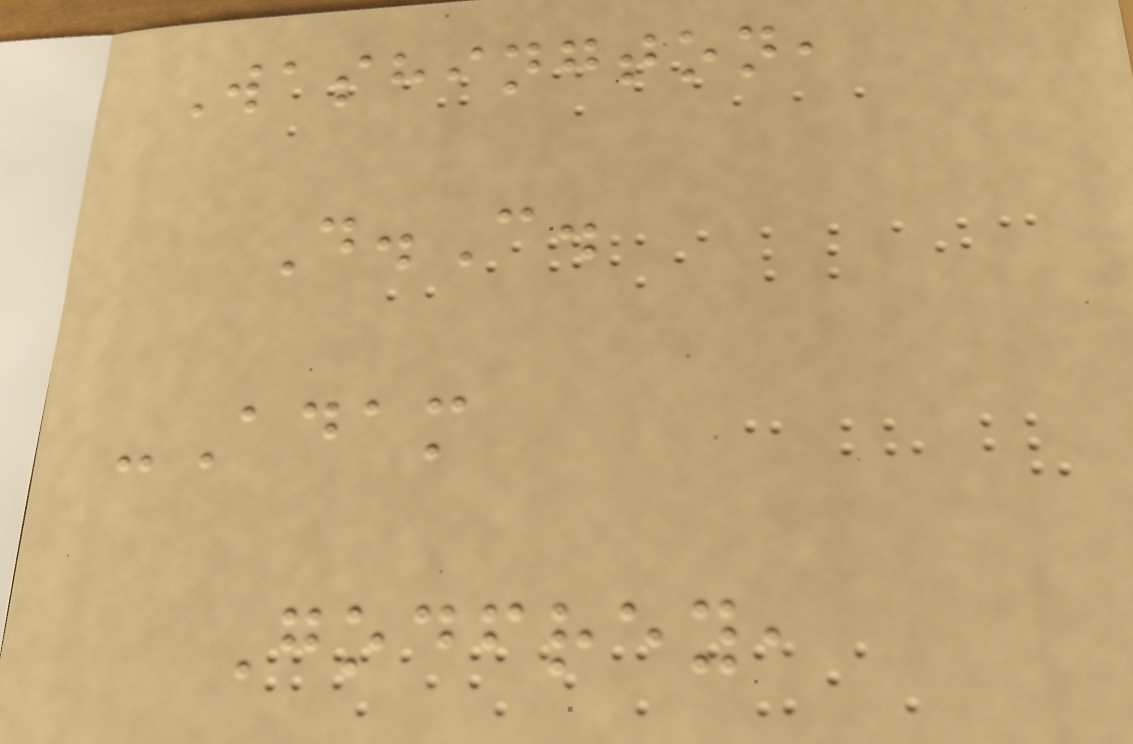Washington,
D.C.
-Adam
Godfrey,
